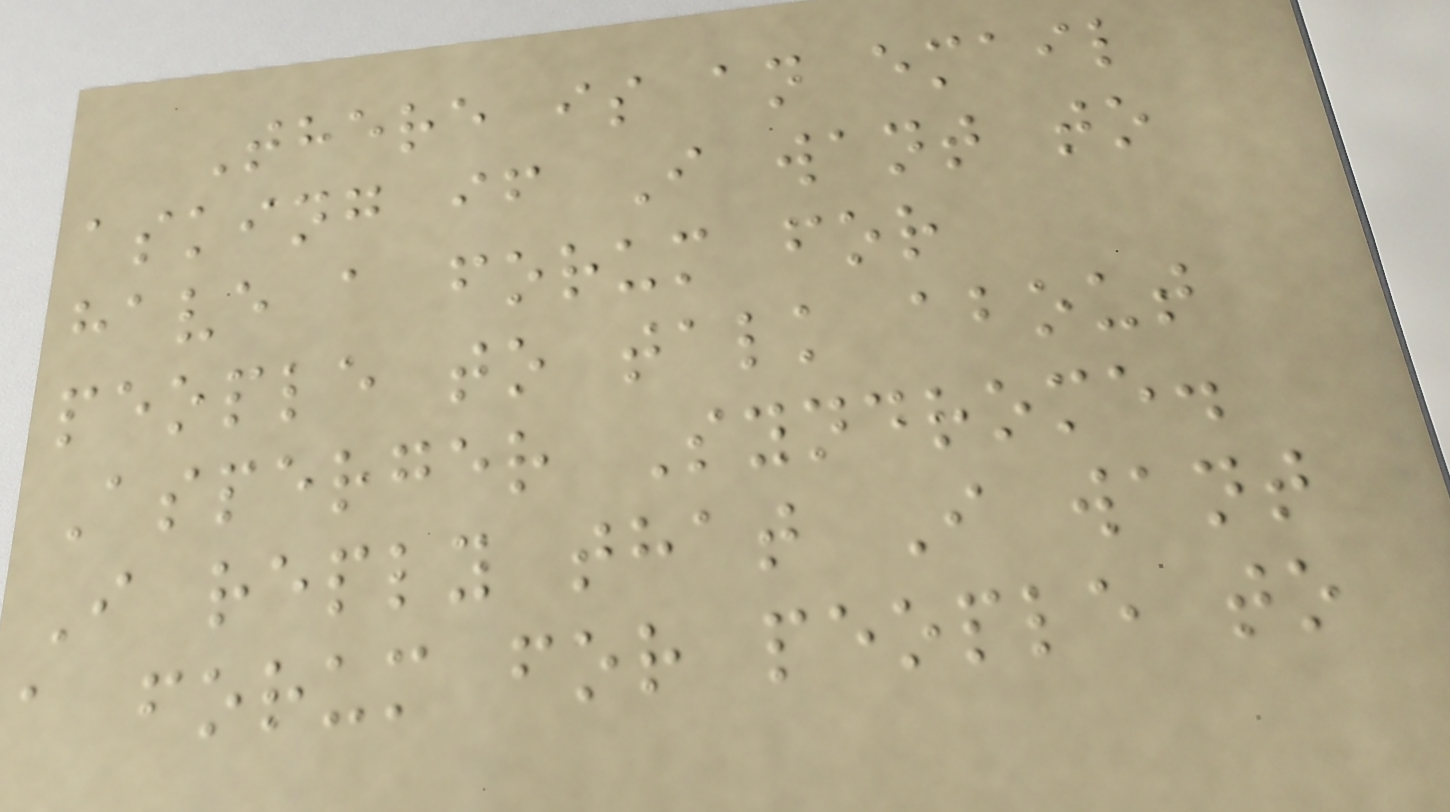There is an email
asking if I want to
have a forum for
people to talk about
Asperger Syndrome.
I reply that I want
a forum for people to
